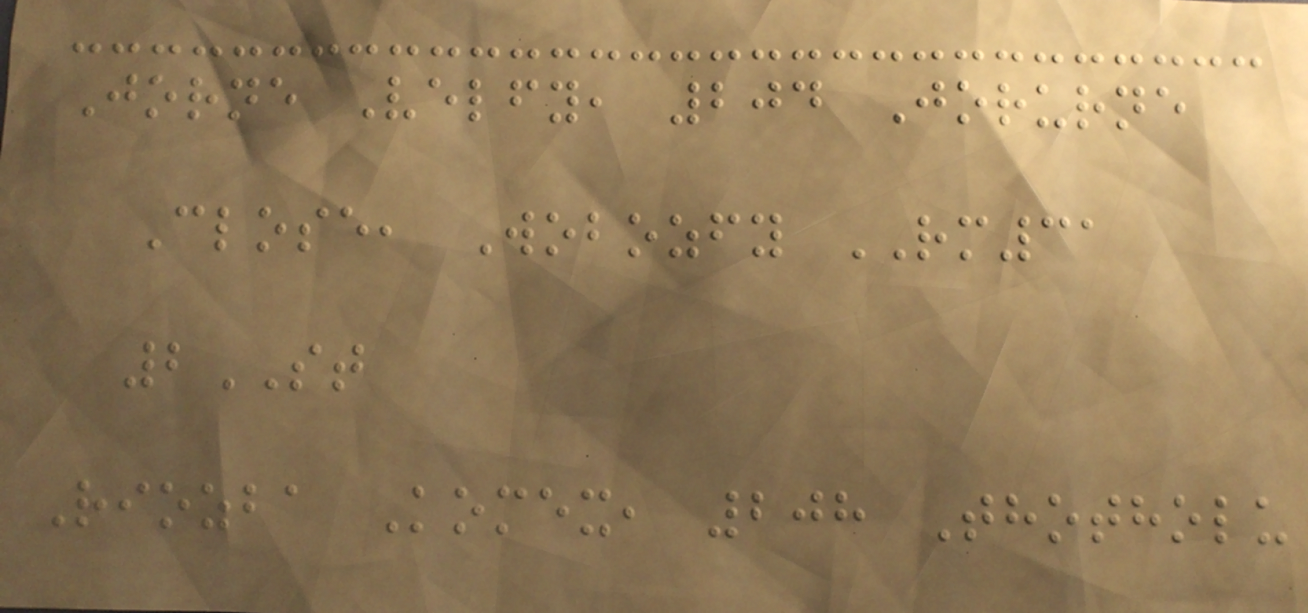Jorne Velfy, 204 Jorurne
Close, Wobozfy RM31
2ST
Riozba Komex, 208 Thotholu
